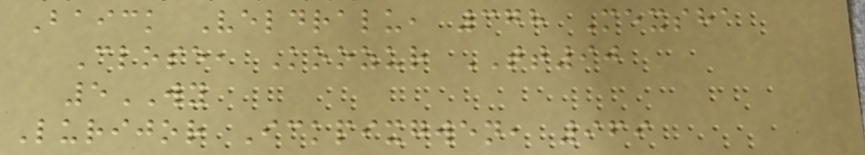Baick Veldralu, 378 Mexsha
Close, Koozur TT90
5WY
Lurijor Ickpixgwen, 969
